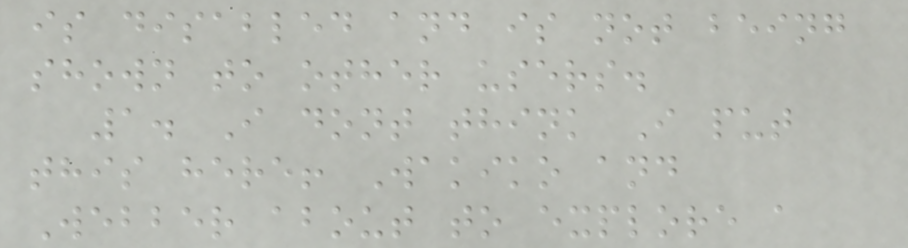is disabled and is not being
shown to other users.
1. I dont think I put
this here! Wakiko and
Webber about to explore a
